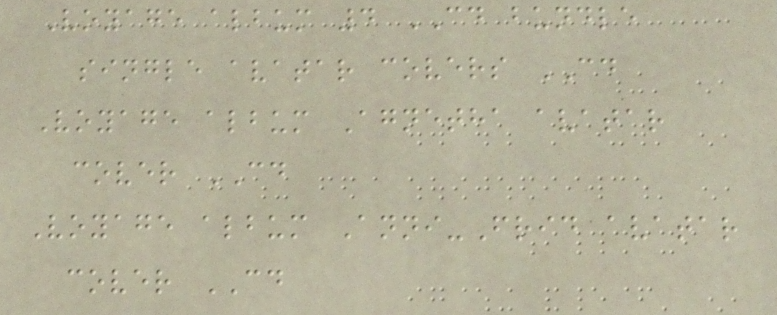Voyage album 4 CD bundle
single avatar covers CD
Voyage album Agnetha avatar
cover CD
Voyage album Anni-Frid avatar
cover CD
